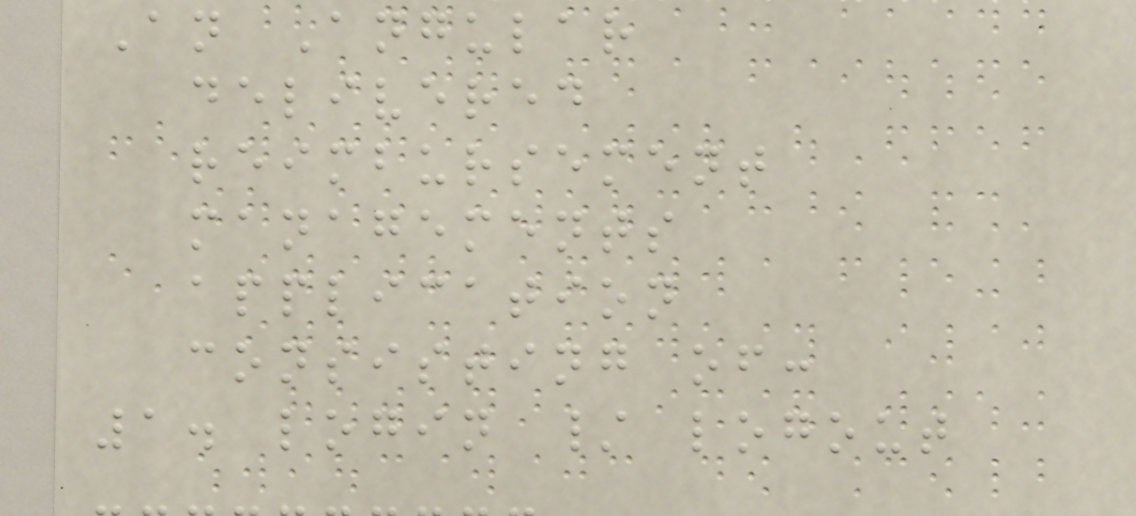An Angular
delivered
reimbursement
managements
application
consisting of:
1. login / logout
